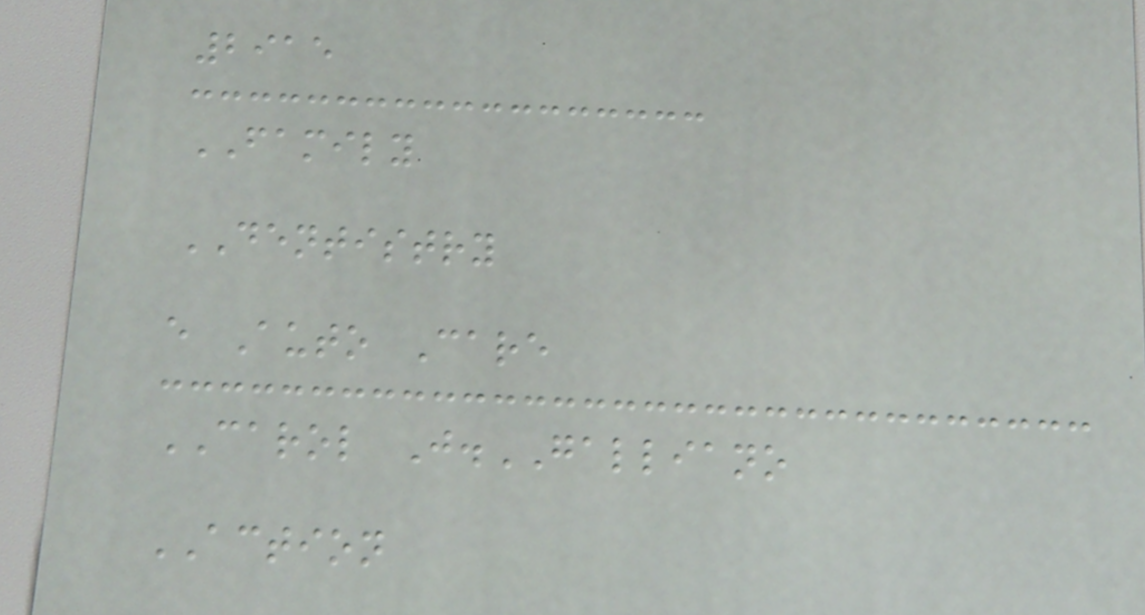2915
FAMILY
DENTISTRY
e Auto Care
CAROL J.GALLIANO
ACTION
